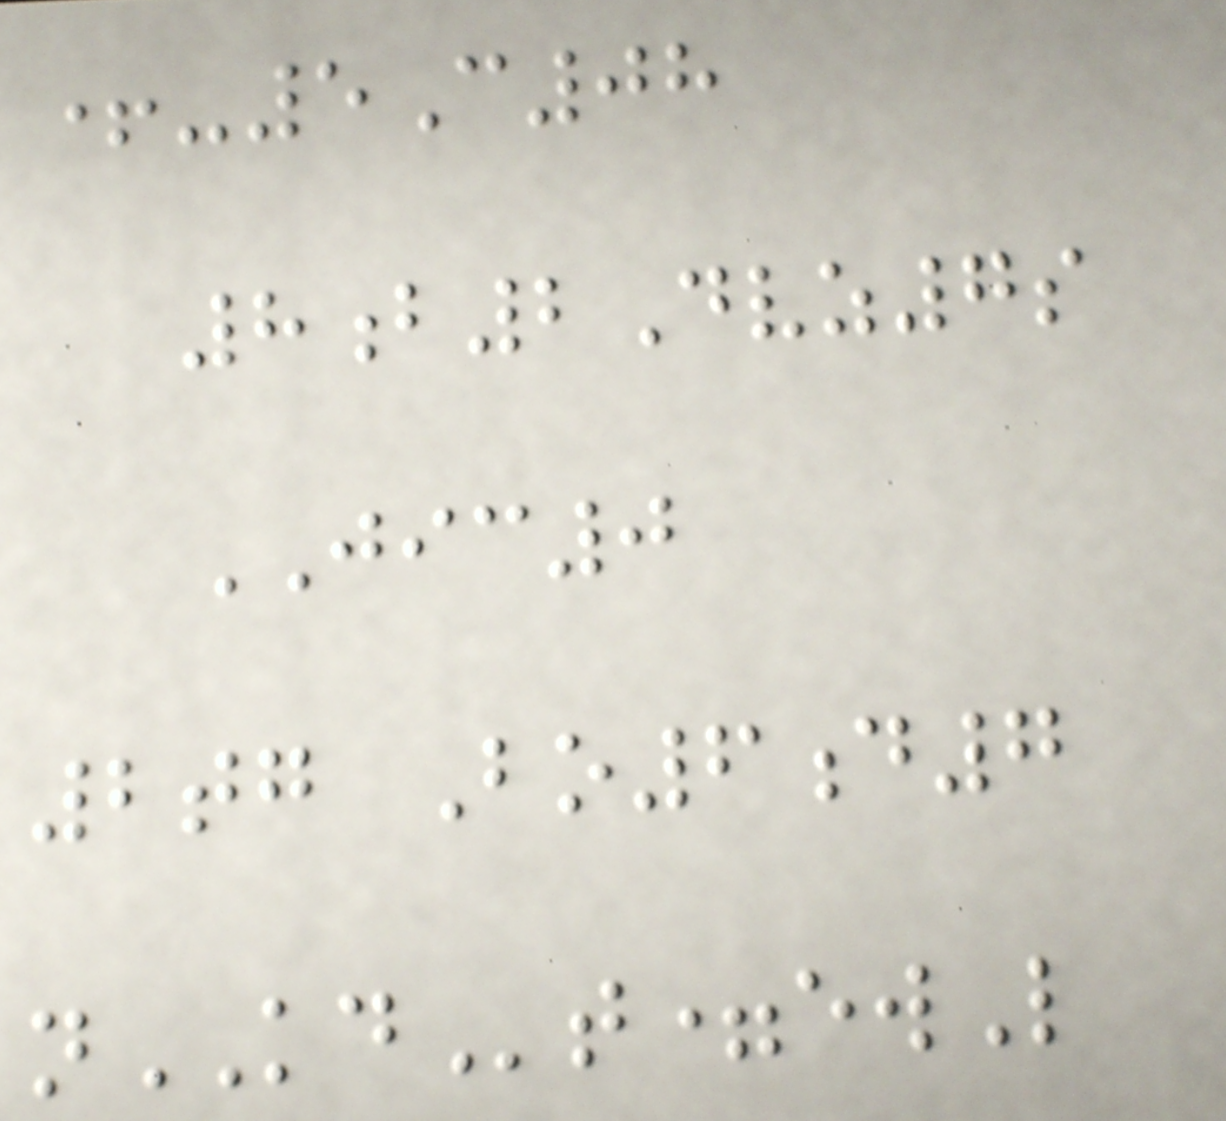+-5C08
8b2Dvz7s
JIC0
2tg Bo6d7
nKDt=ewL
